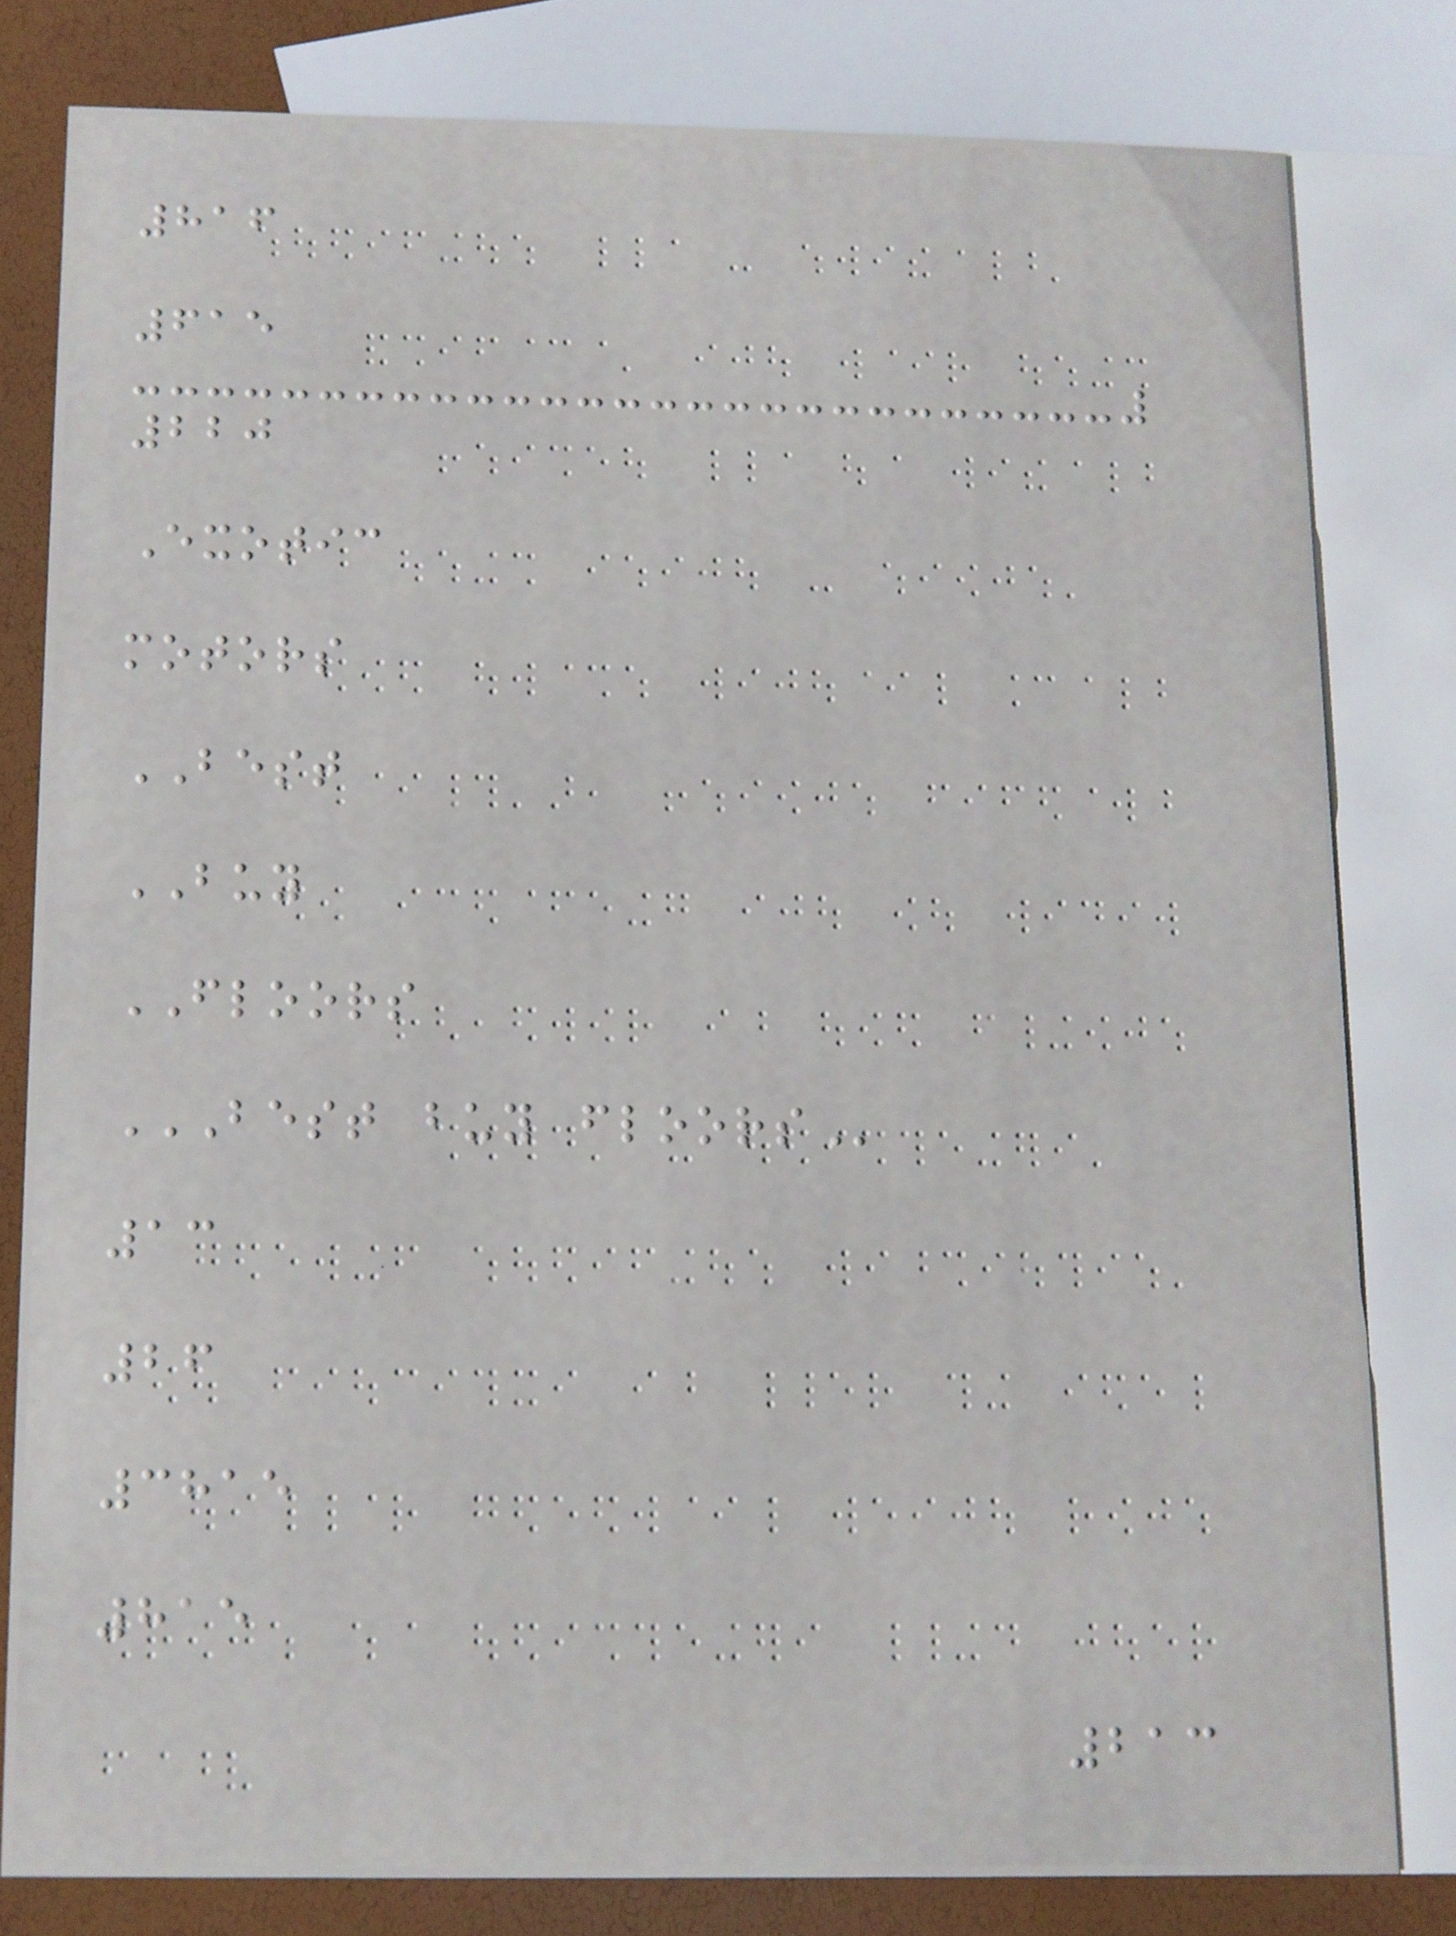816
615
220
Exotic
motors
BEST
BUY
FLOORS
BEST BUY FLOORS
13
26
3815
815
213
